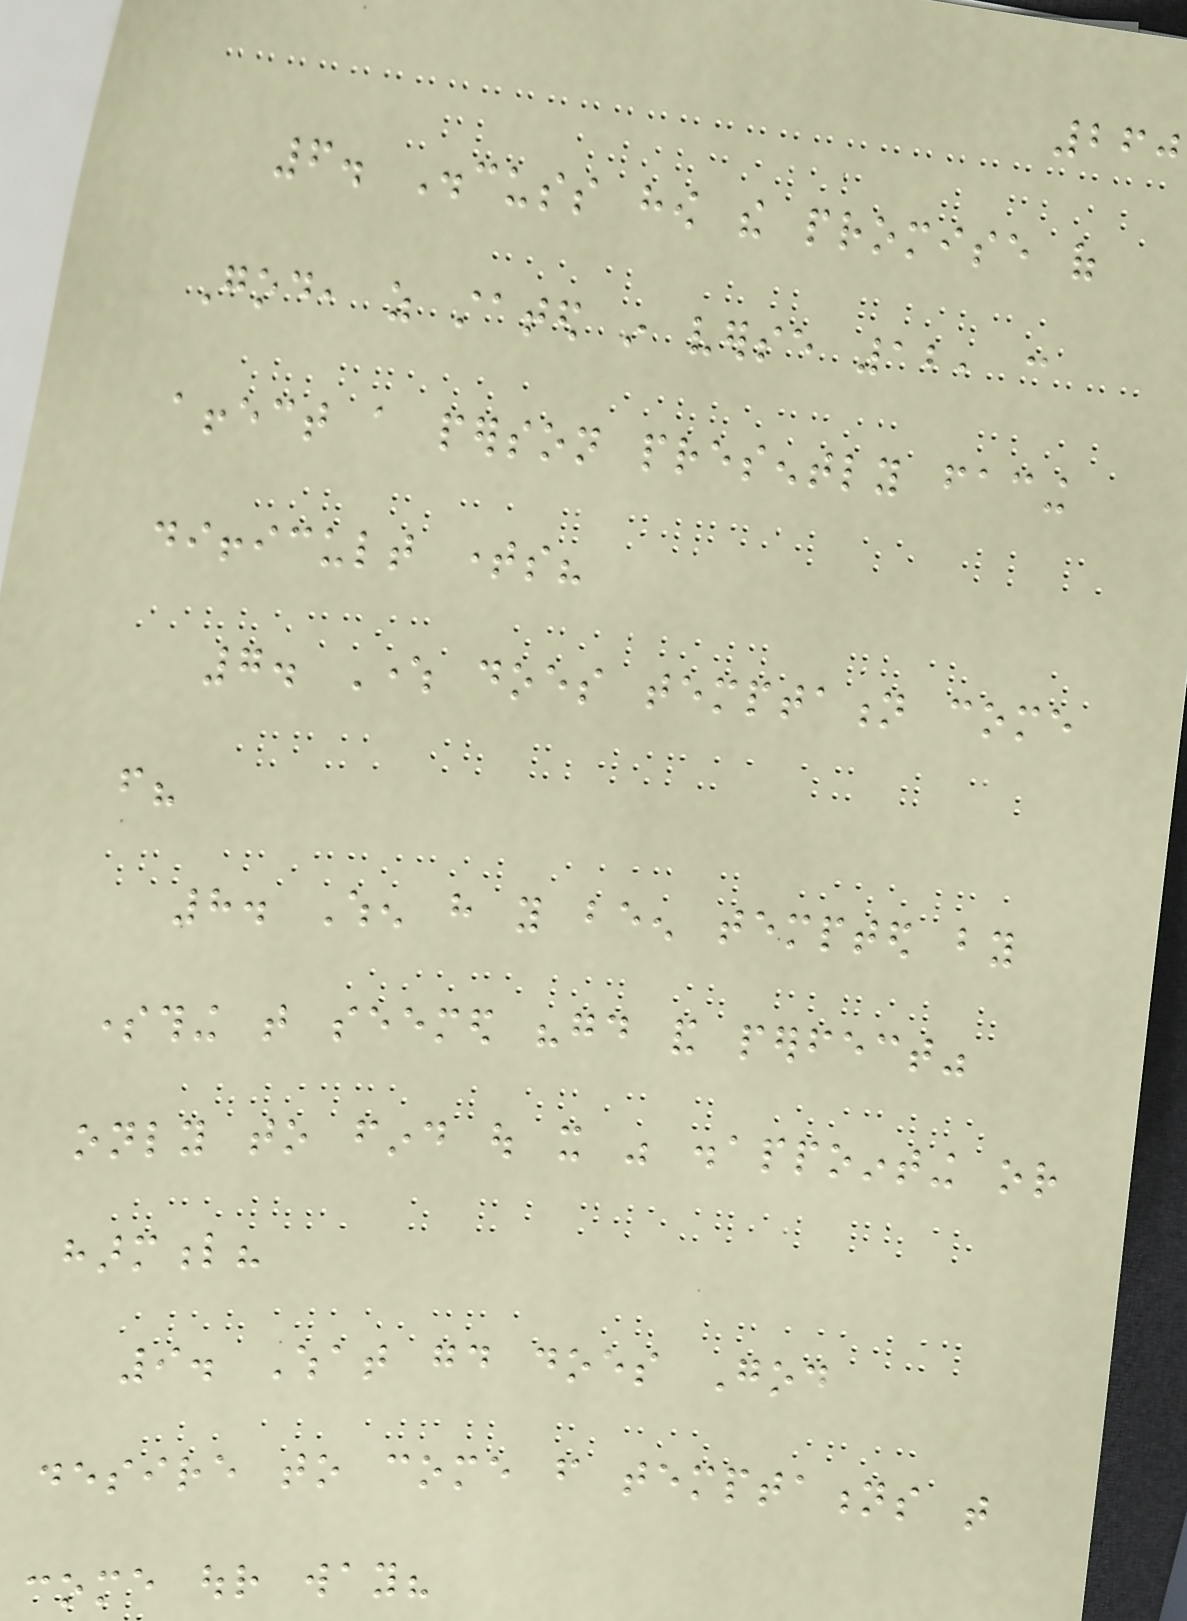260
6. Discuss how the promise of
God, as stated in verse 12, can
affect a person presently facing
difficult times?
7. Where does temptation come
from?
8. When have you been tempted by
something that seemed "good and perfect"
only to find out it was disappointing or
harmful?
9. What good does God
desire to come from temptations that
come our way?
